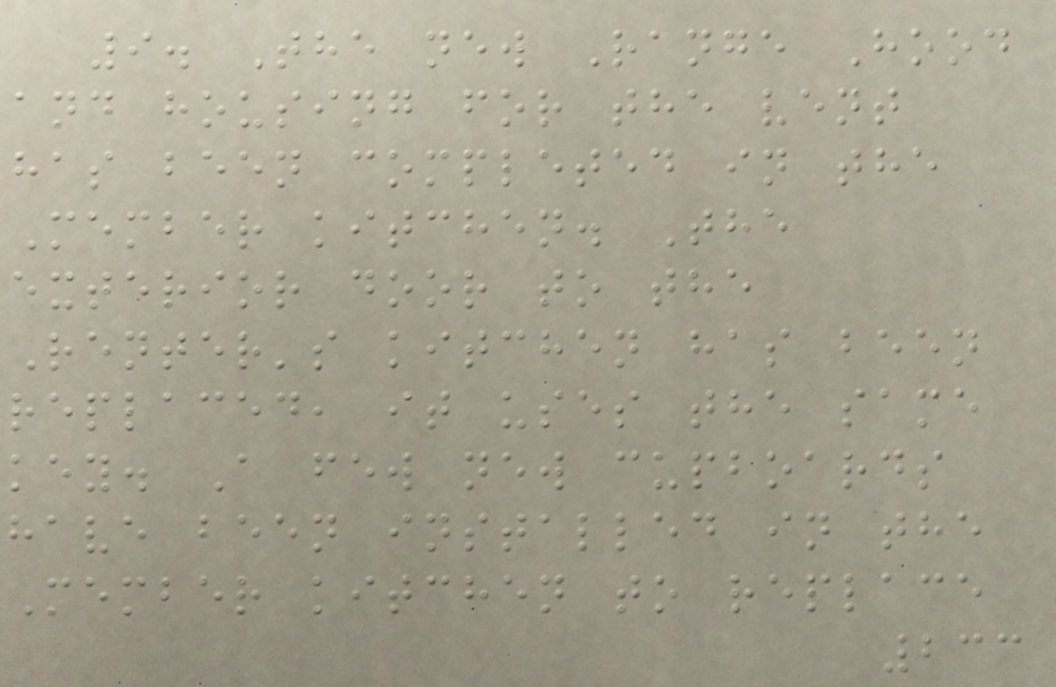9. The new Range Hood
and housing for the vent
has been completed in the
Member kitchen. The
exterior door to the
Renter's kitchen has been
replaced, it uses the same
key. A few new cupboards
have been installed in the
Member kitchen to replace
233
